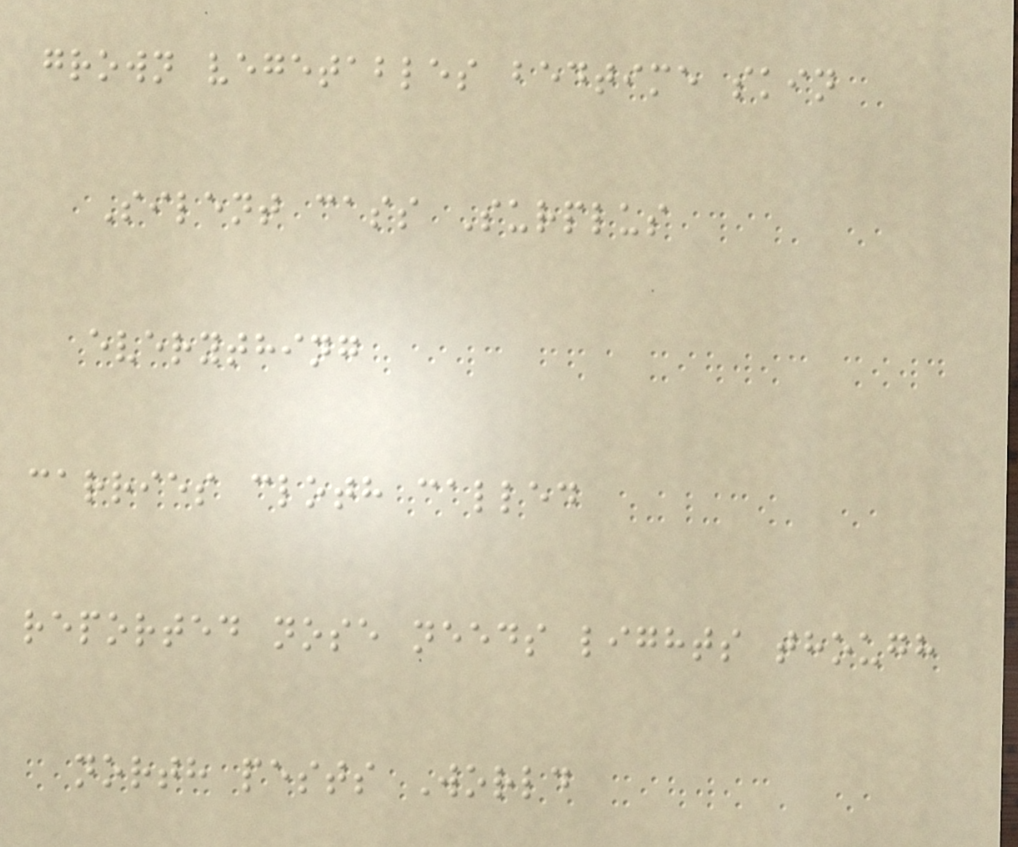grown vegetables bedtime skin
Silent cass Surplus
everything
carries cloth called
reported nose needs lights though
north pests World
